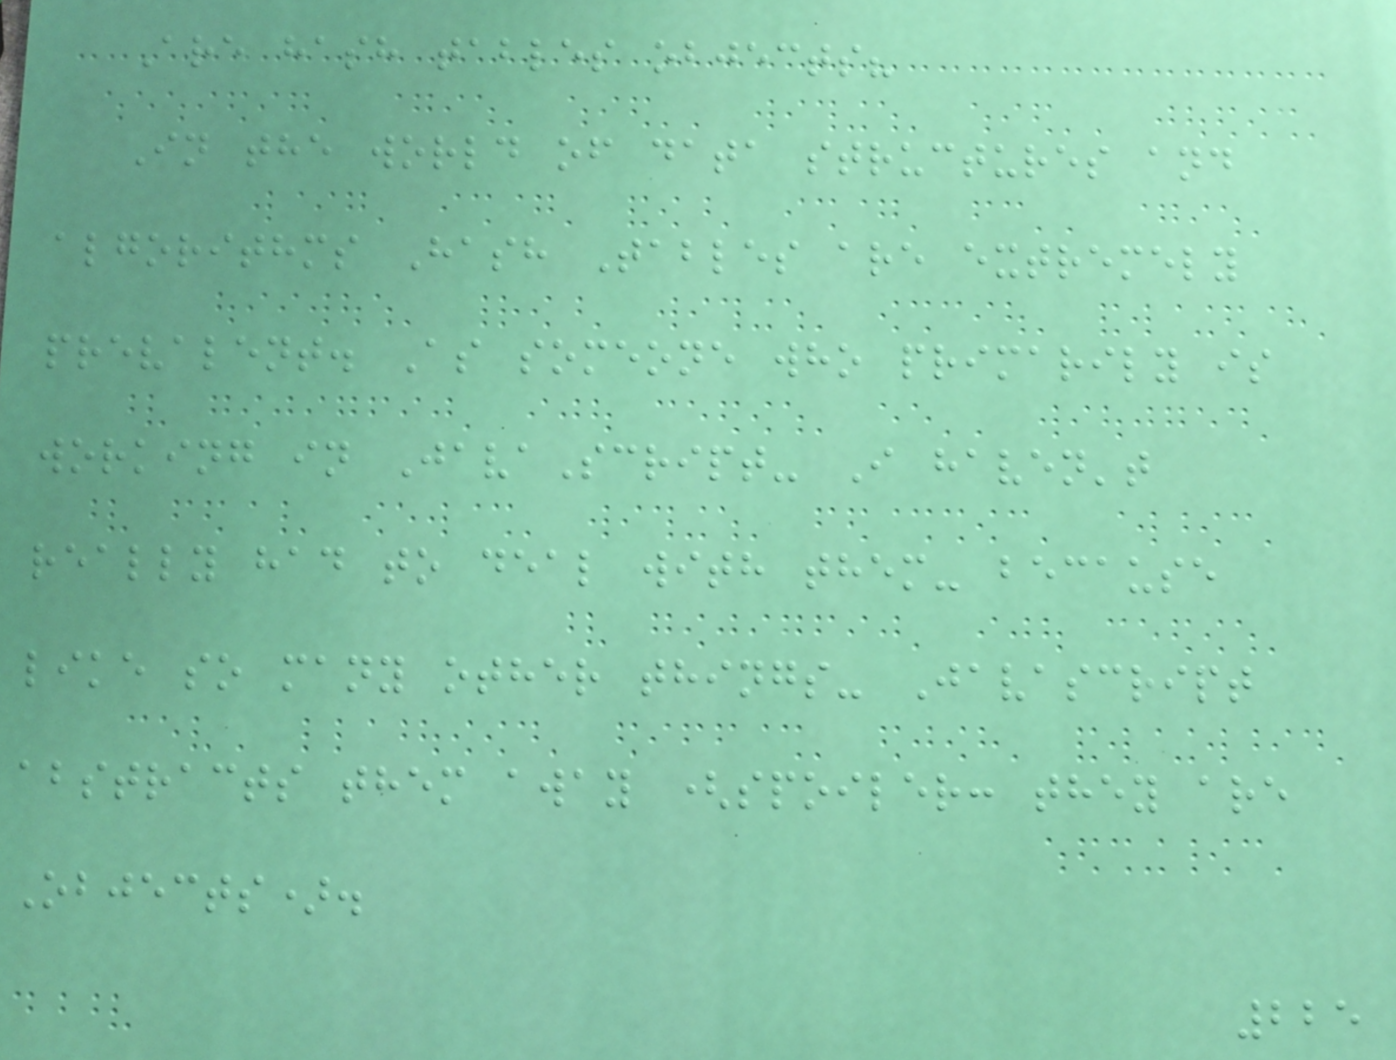Are hash tables objects?
In the world of data structures and
algorithms Hash Tables are extremely
prevalent. As someone who primarily is
working in JavaScript- I haven't
really had to deal with them- because
like so many other things- Javascript
abstracts them away (spoiler: they are
Objects).
225
